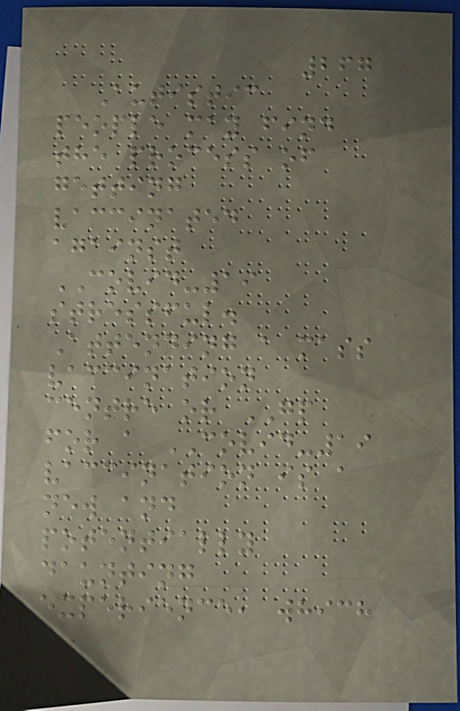267
Autistic
people may find
the process of
getting
vaccinated
against
COVID-19
stressful.
Attending a mass
vaccination
centre or GP
for a COVID-19
vaccination is a
new and
potentially
daunting
experience, which
